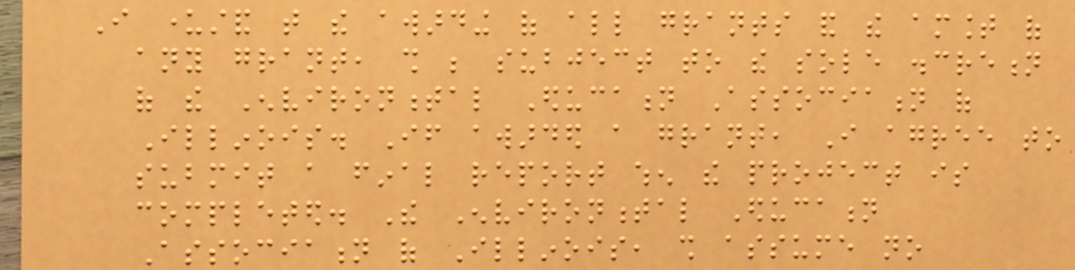I understand that the awarding of all grants and the amount of
any grant, shall be subject to the sole discretion
of the Environmental Education Association of
Illinois. If awarded a grant, I agree to
submit a final report when the project is
completed. The Environmental Education
Association of Illinois, shall assume no
